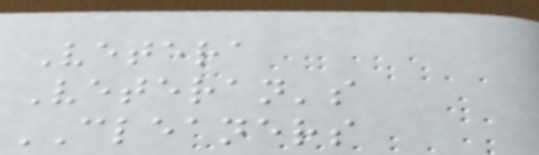Vetera
Veteran's
CLEANERS
